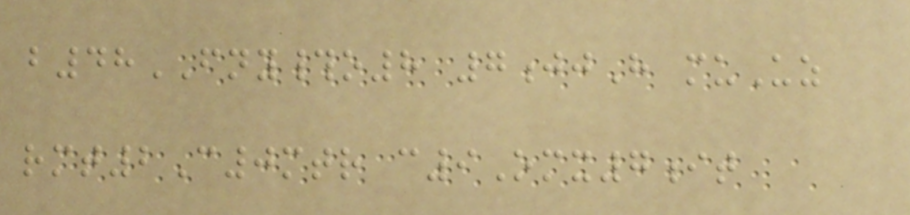b48FNY#o8 7jjH muUz
rmt2C0mtr c9Omx7it
